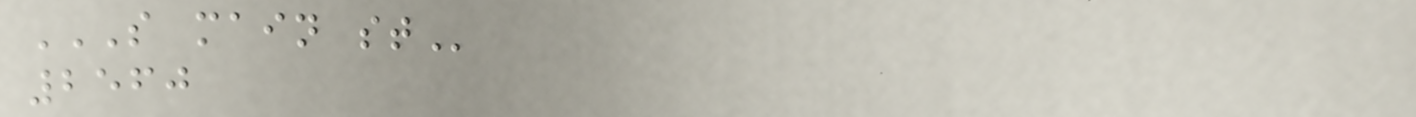S MAIN ST
2560
